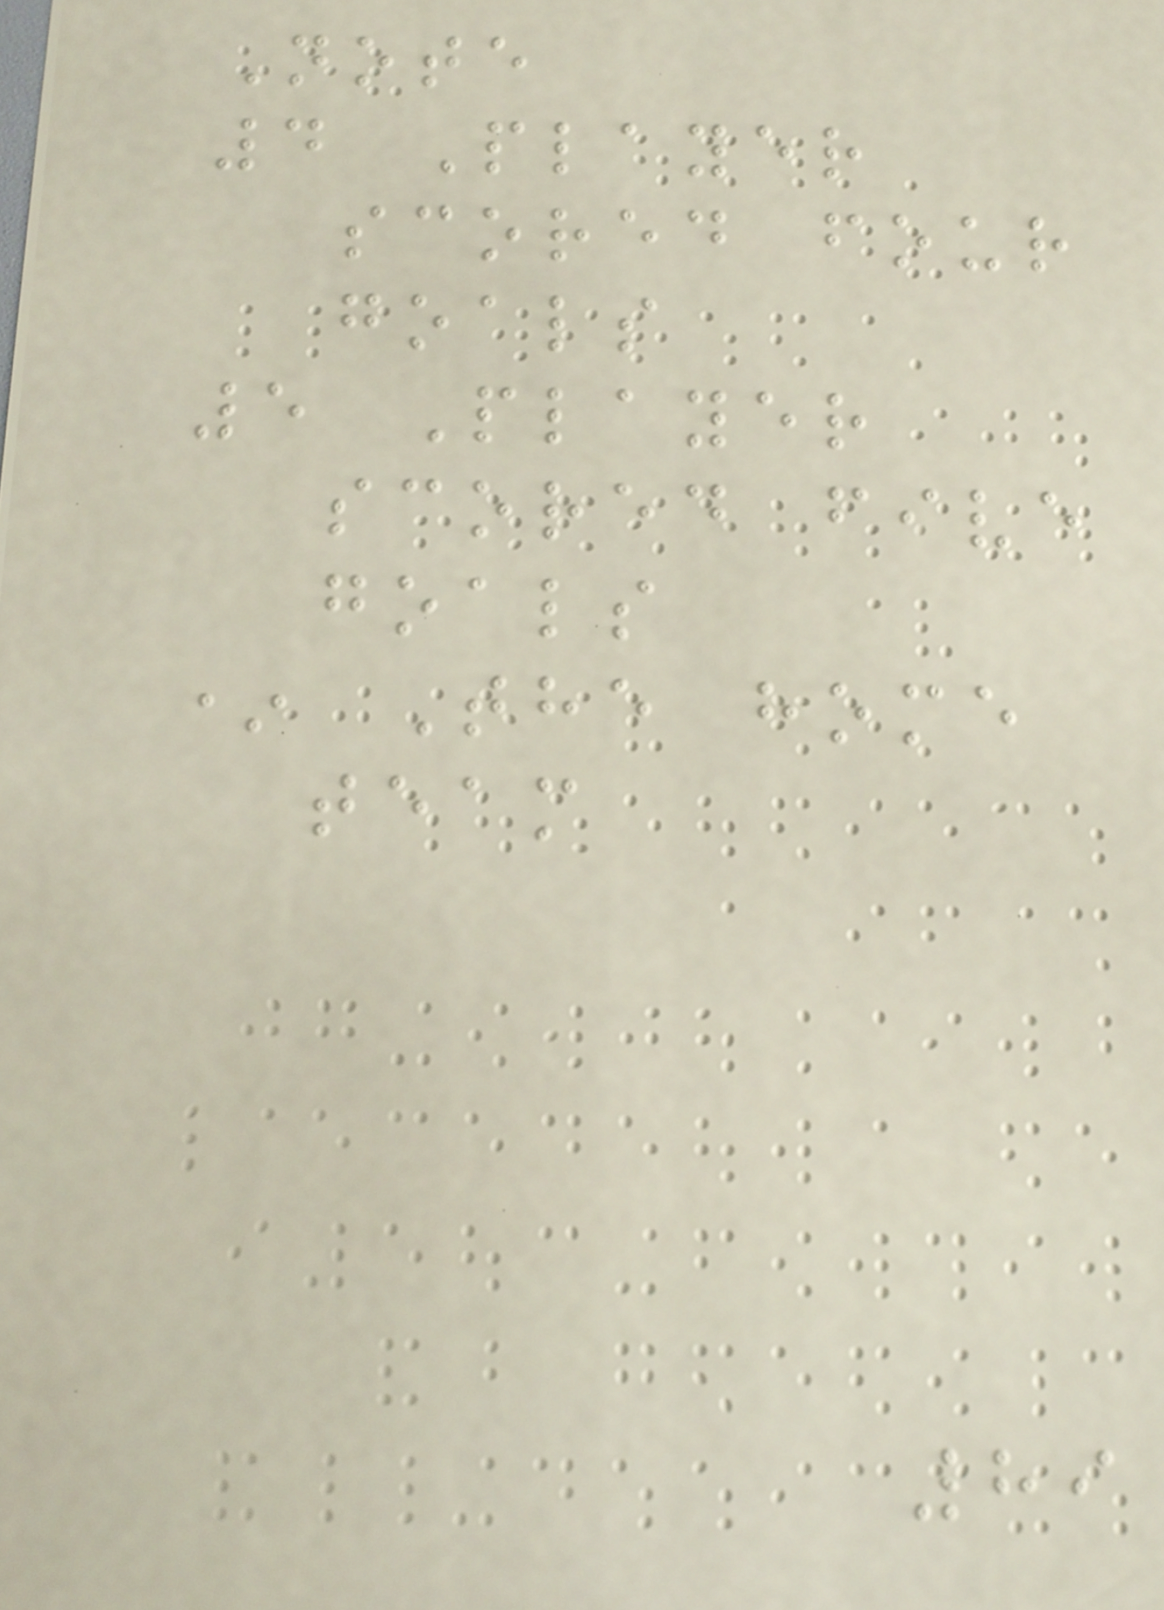Note
4 Player
scored four
goals
5 Player
scored five
goals
* The home
team
89
